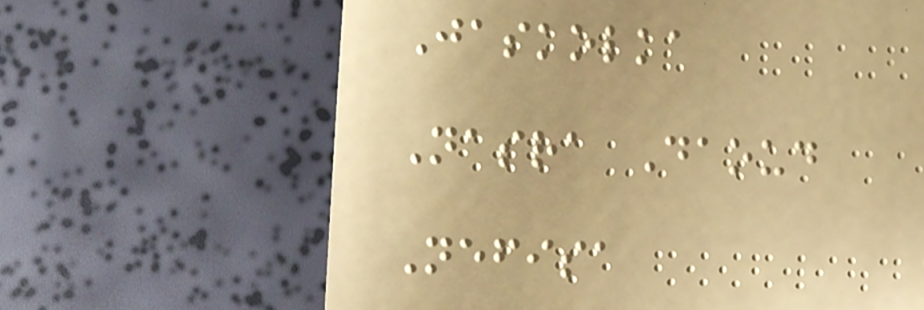Jaskolka
Nasra Daoud
Nefisa
